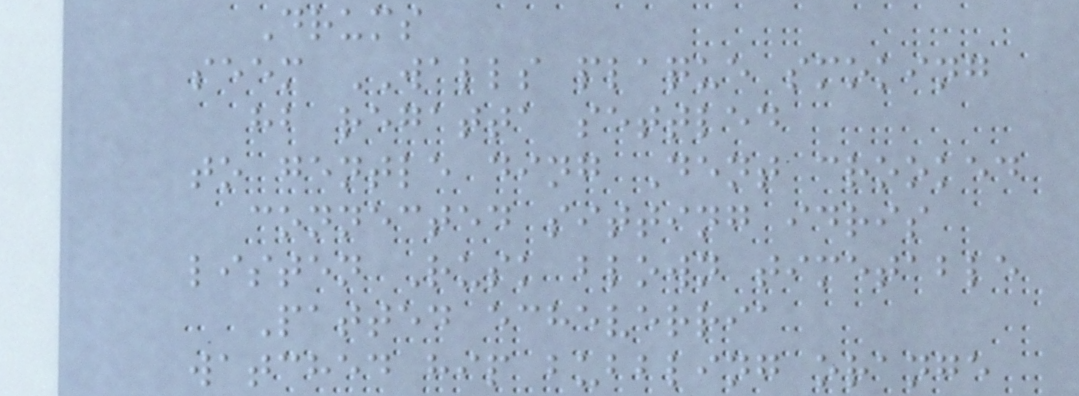Drums
seem WALLS plaque smoking
hb regatta settled
to gentle ding Dent crooked
connected sitting idris
listen Rusk blown timetable
Patted echeverria
watched hip bubbling orange
